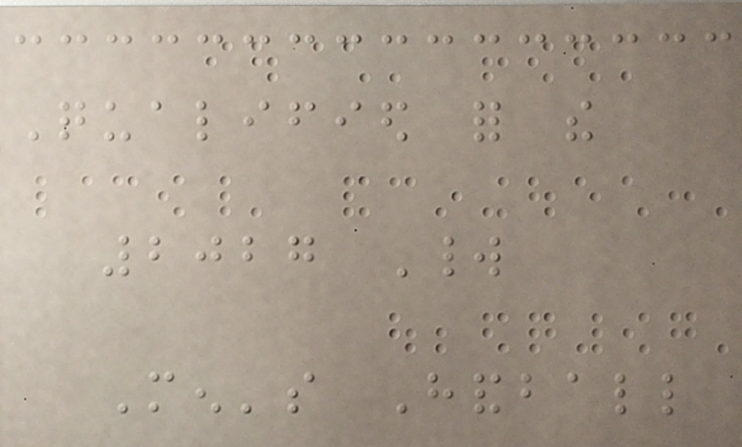Qualified for the
2027 World
Men's Handball
